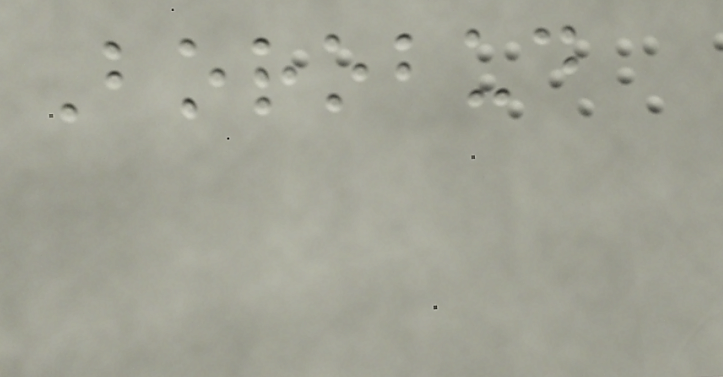Borobud
